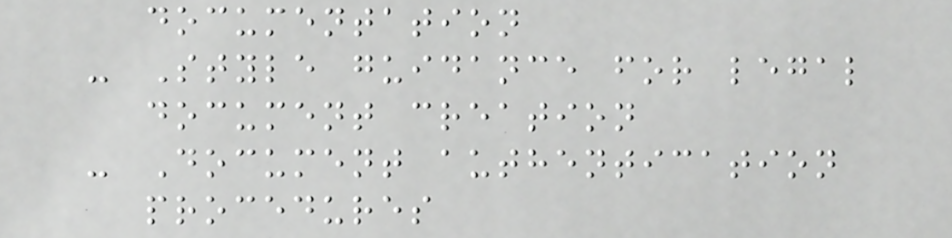documentation
- Style guidance for legal
document creation
- Document authentication
procedures
